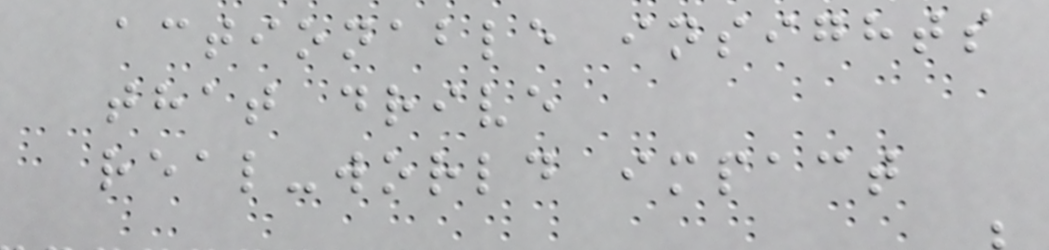actionable insights
that drive
real-world impact
